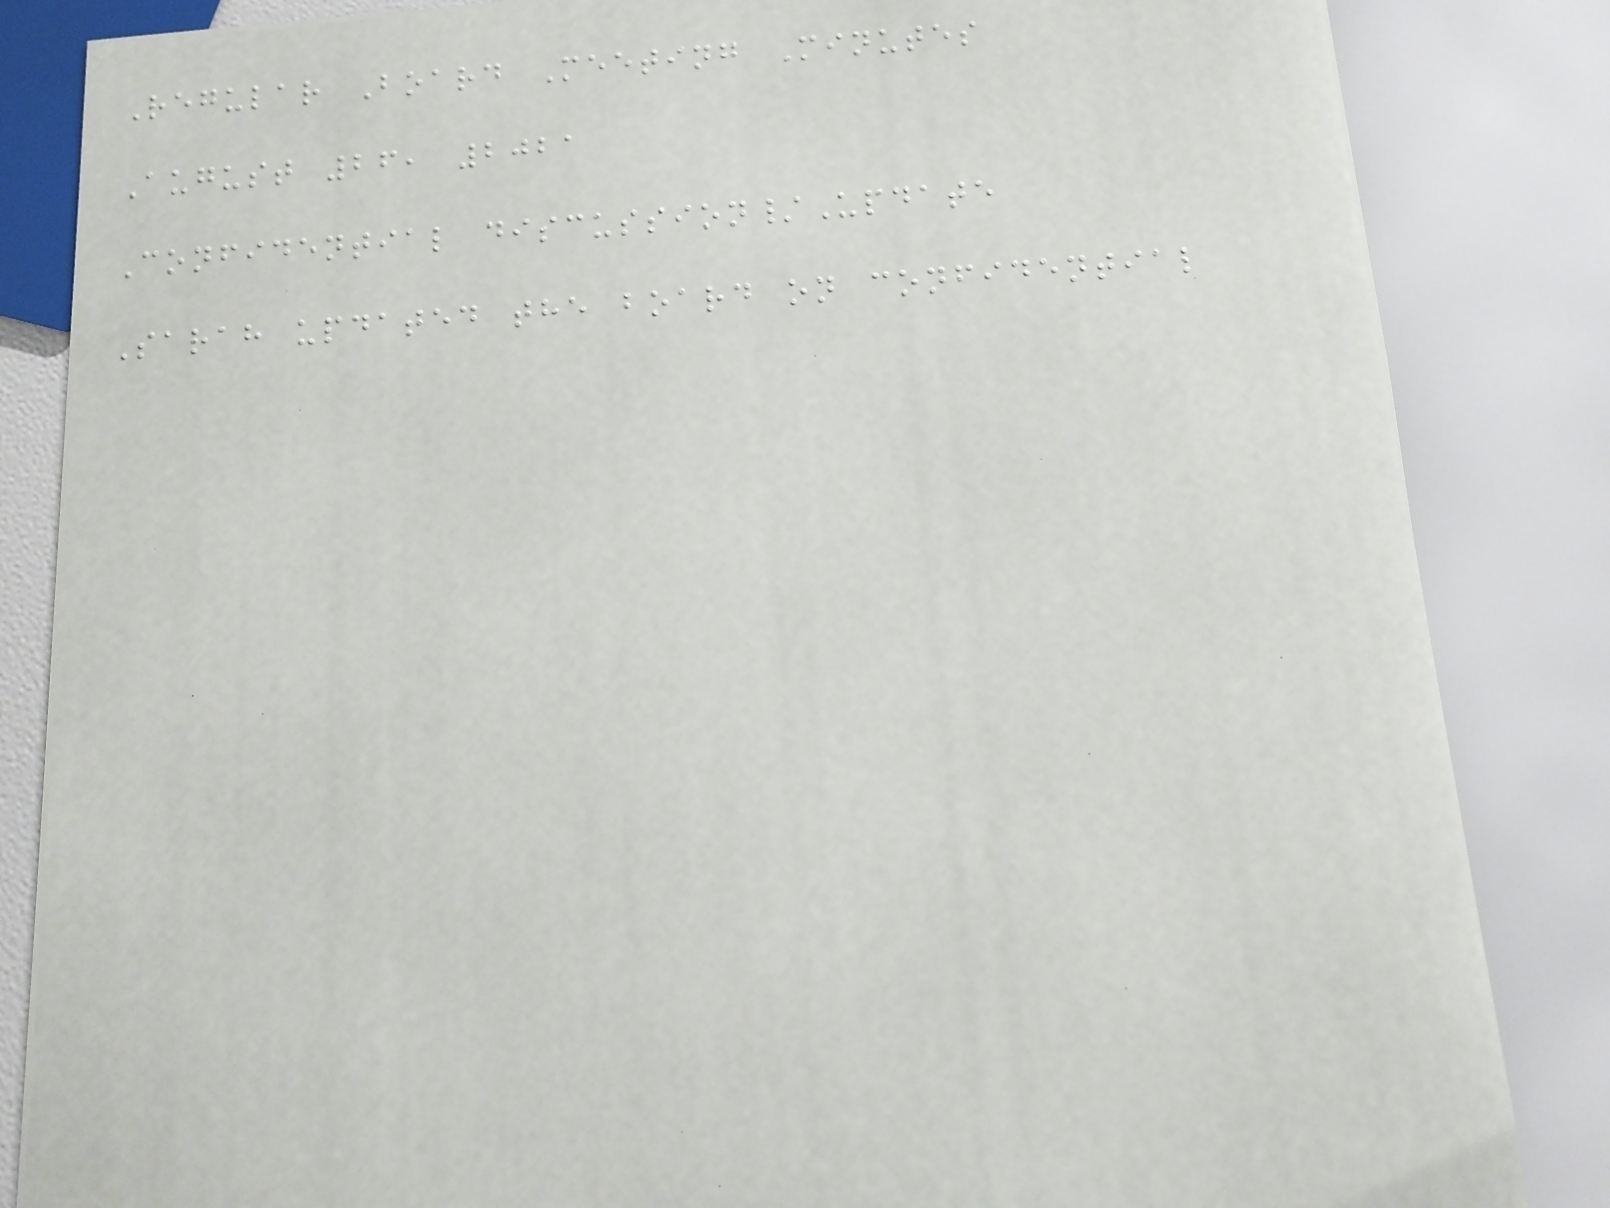Regular Board Meeting Minutes
August 26, 2021
Confidential discussion/Update
Sarah updated the board on confidential
